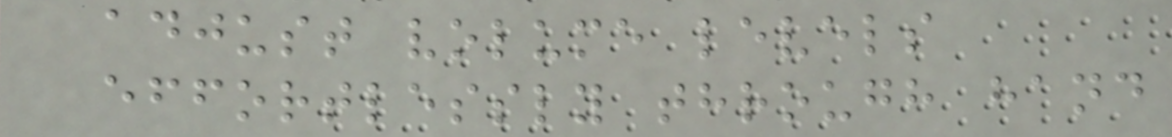adjust volume levels
effortlessly through hand
